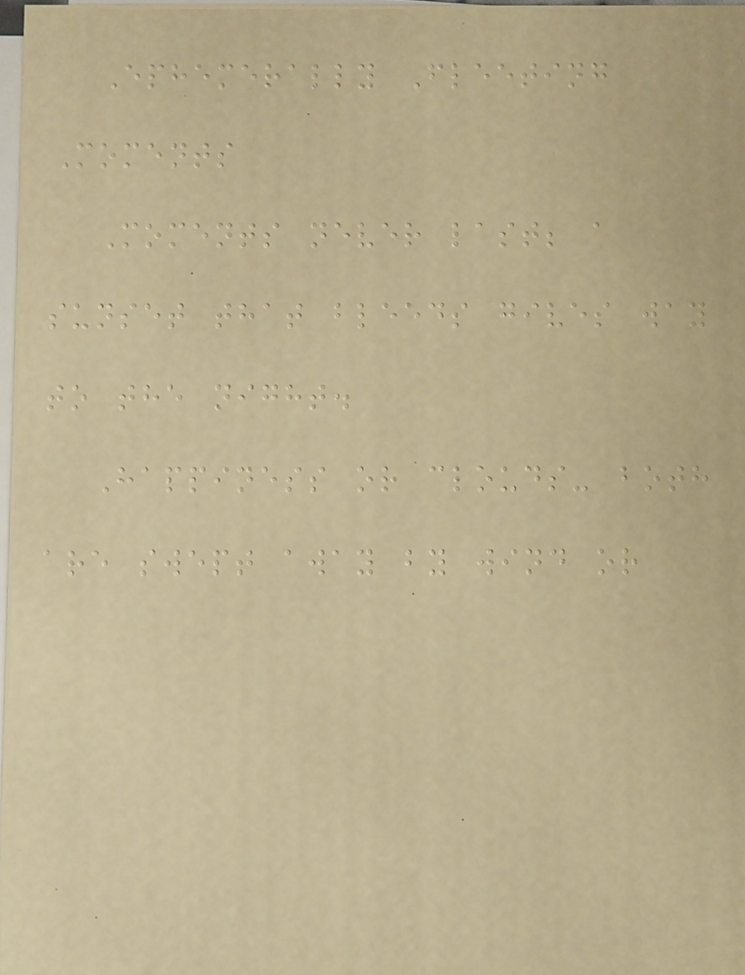Ephemerally Fleeting
Moments
Moments never last; a
sunset that bleeds gives way
to the night.
Happiness or clouds- both
are swept away by wind or
